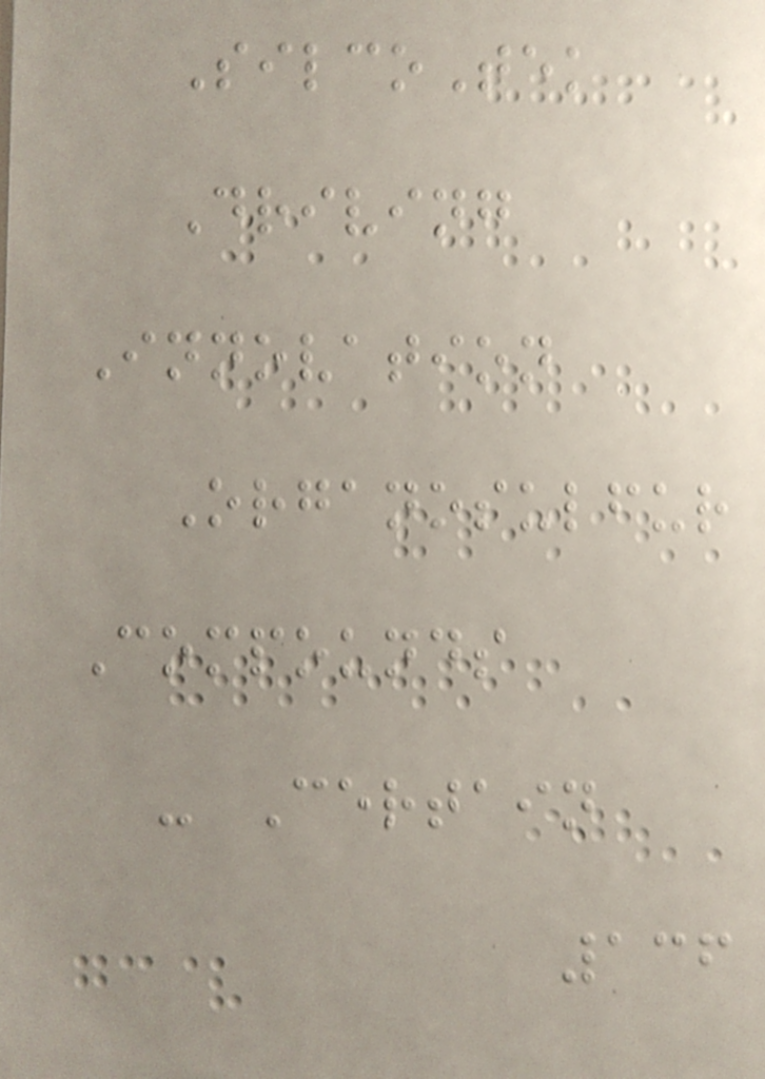SilcoTek
Driving
Innovation
Organosulfur
Compounds
- Certain
136
